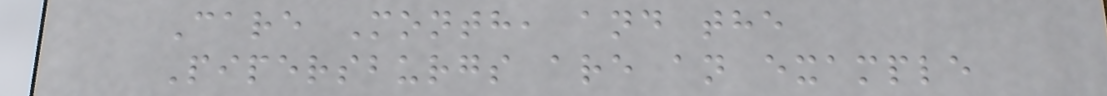Care Month, and the
Pipersburgs are an example
